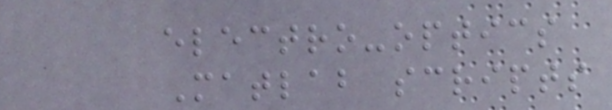electro-optics
Matlab scripts
